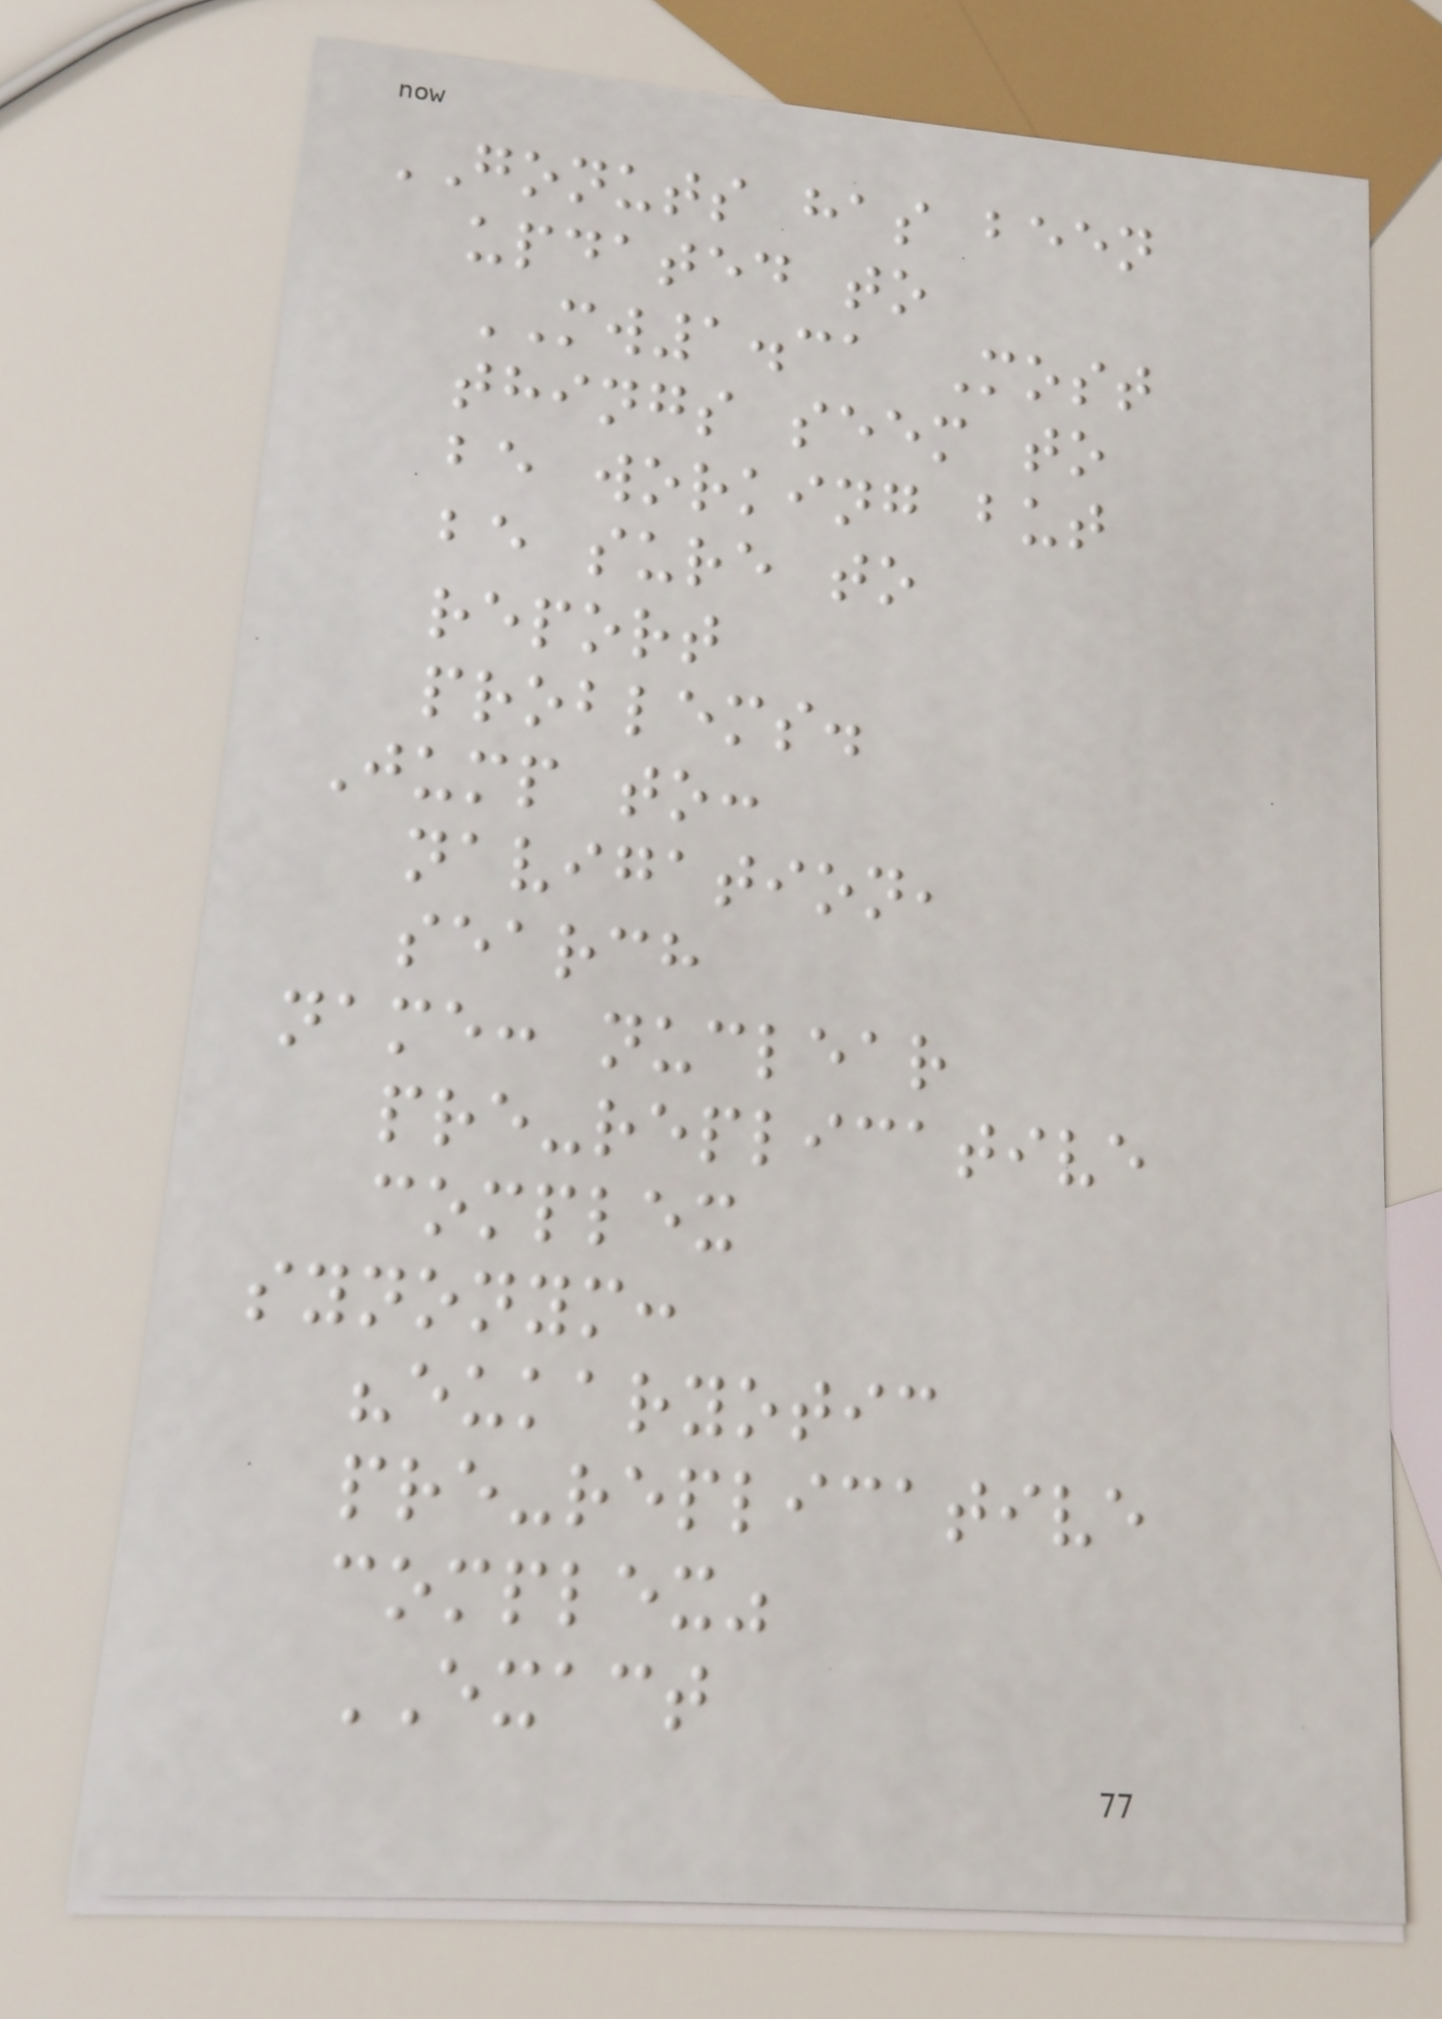GONUTS has been
updated to
MW1.31 Most
things seem to
be working but
be sure to
report
problems.
Jump to:
navigation,
search
name: nuclear
pre-replicative
complex
synonym:
"eukaryotic
pre-replicative
complex"
EXACT
